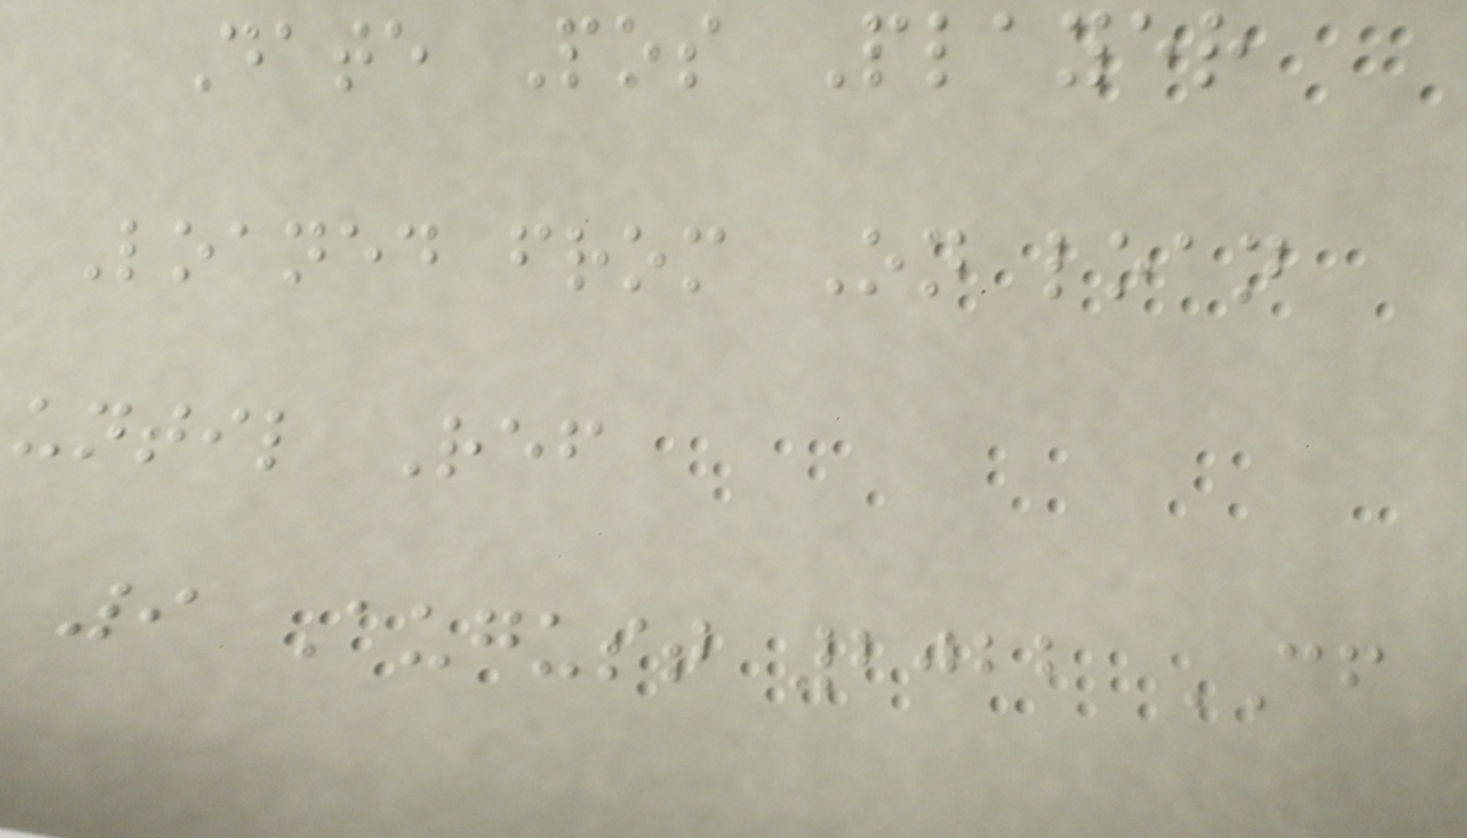Date Pos Player
Loaned from On loan
until Ref
9 August 2022 CF
